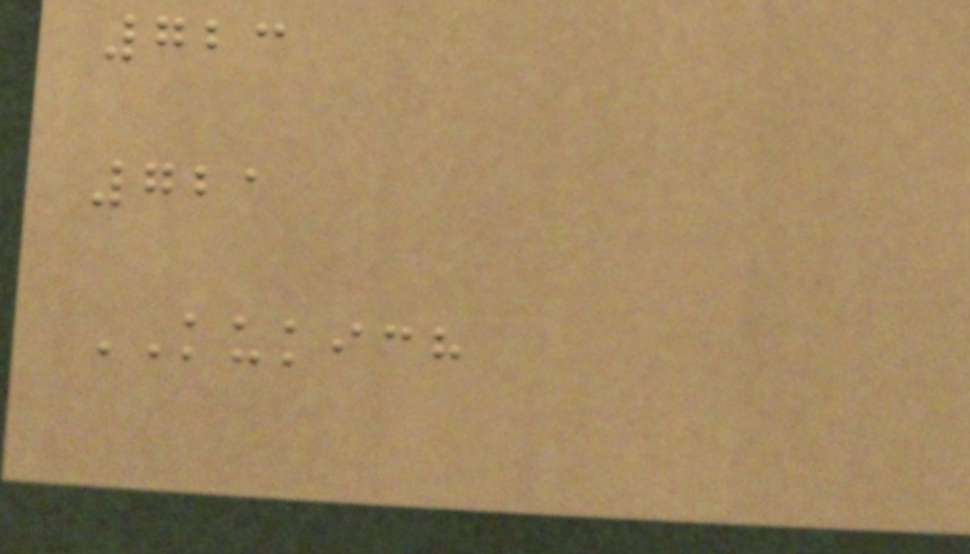723
721
KUKICH
